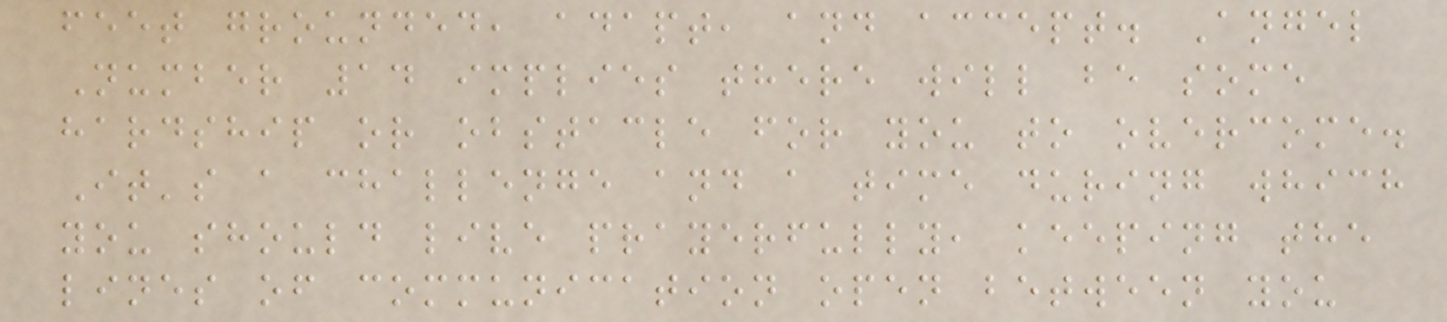feet grounded, adapt, and accept. Angel
Number 14 implies there will be some
hardship or obstacle for you to overcome.
It's a challenge and a time during which
you should live prayerfully, keeping the
lines of communication open between you
